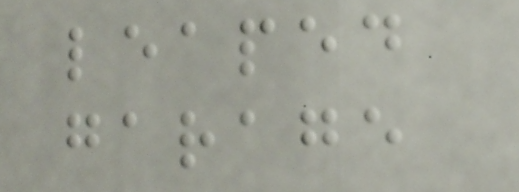leaped
garage
